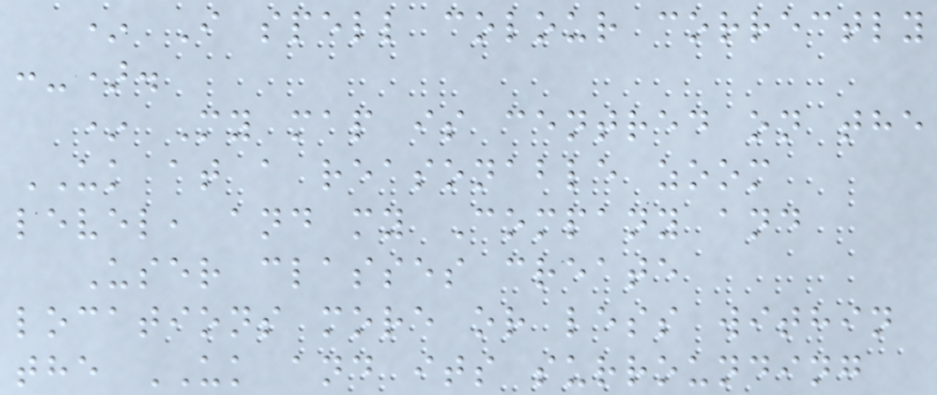* I spell colour correctly
:-).
* My map is centred on the
UK at a reasonable zoom
level, and my Company and
User classes create
locations more or less within
the UK and its surrounding
